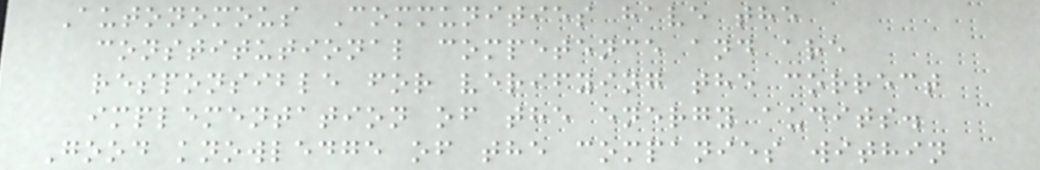Autonomous Communities have the
constitutional competence and are
responsible for verifying the correct
implementation of the energy audits.
Good knowledge of the companies within
